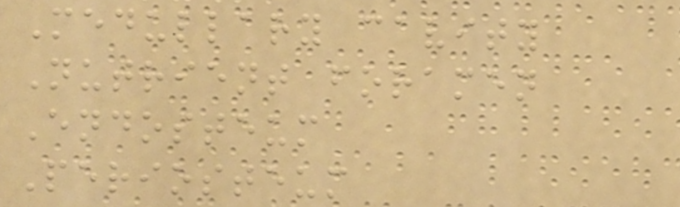Medullary cavity
Nutrient foramen
Endosteum
Periosteum
